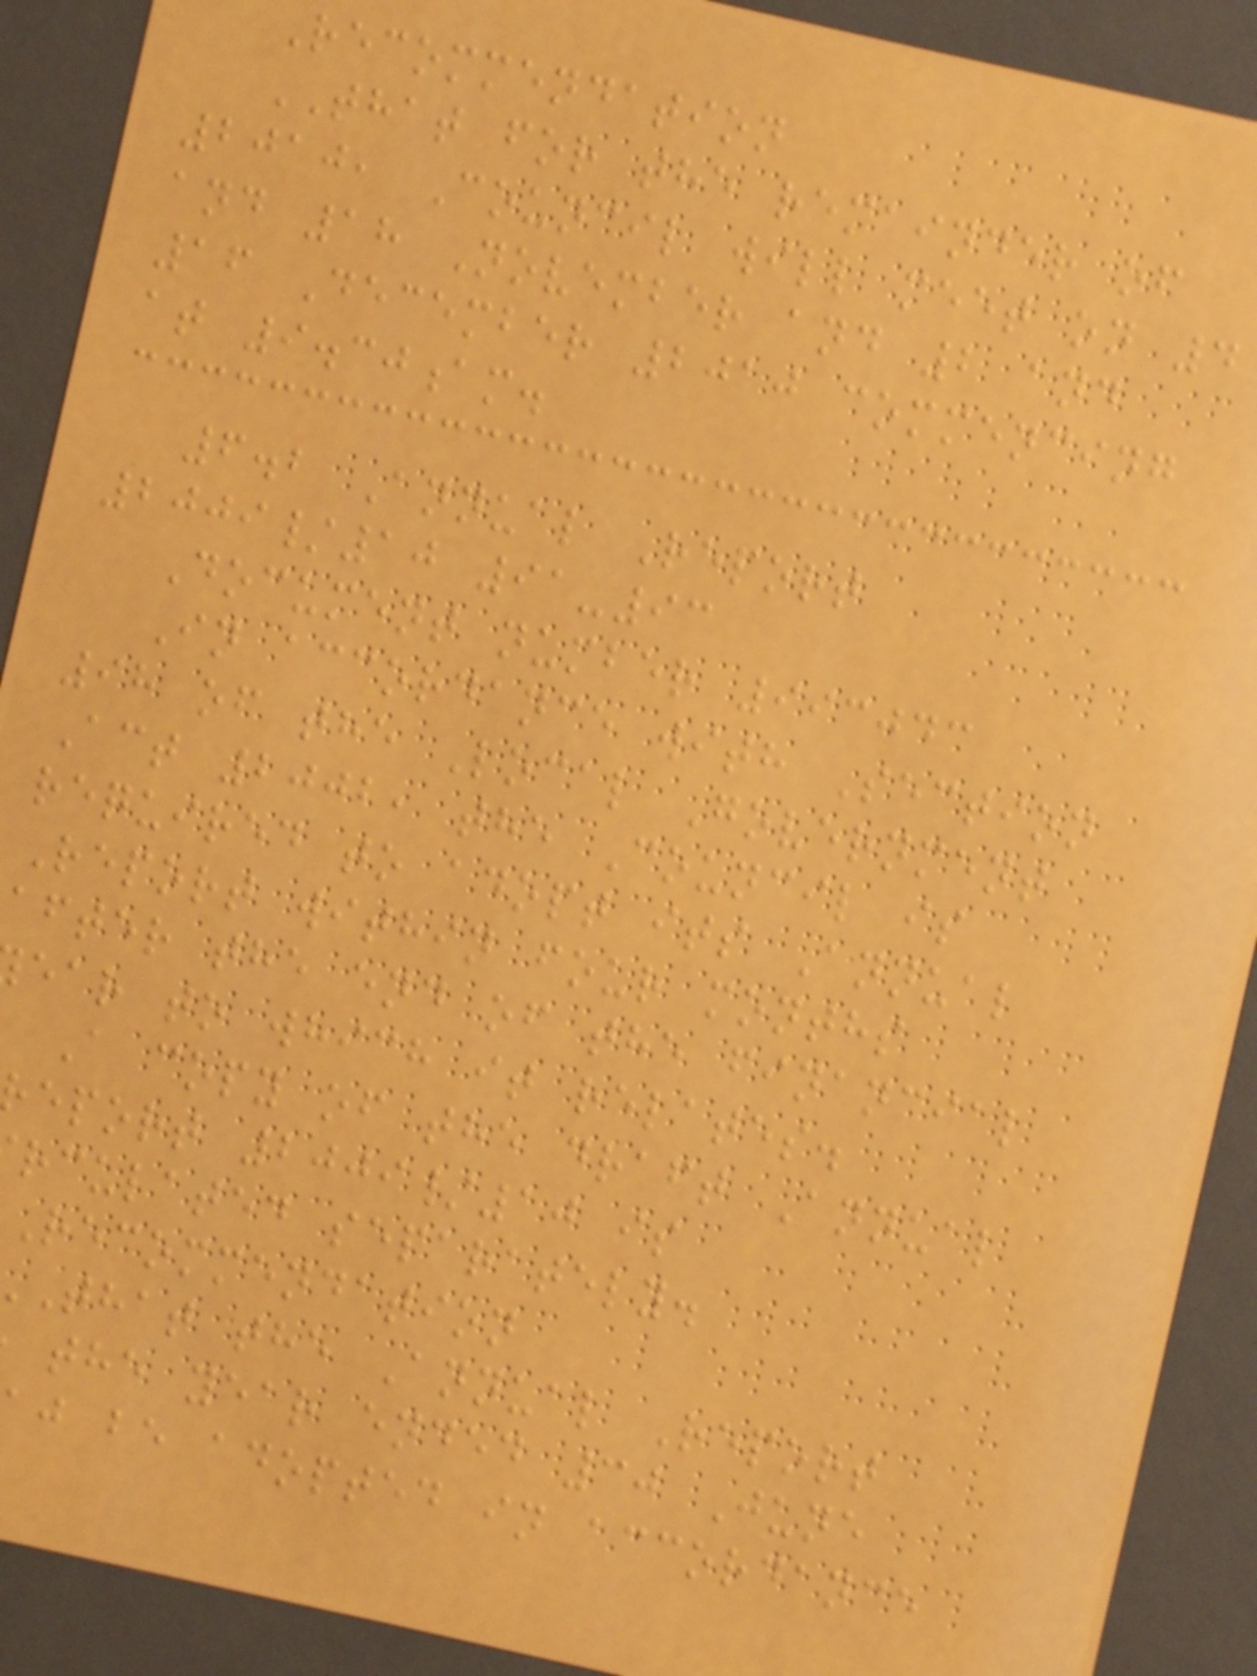Recommendation
THAT for the remainder of
2010, Council will meet on 4
and 18 November and 2 and
16 December 2010 commencing
at 9.30am.
6.2 Annual Report
2009/10 91-93
Document number 993043
In accordance with Section
98 of the Local Government
Act 2002, the Council is
required to adopt its Annual
Report within four months
after the end of the financial
ear to which it relates.
A copy of the draft Annual
eport 2009/10 is
rculated separately.
Recommendation
that the Annual Report
the year ended 30 June
j be adopted in accordance
